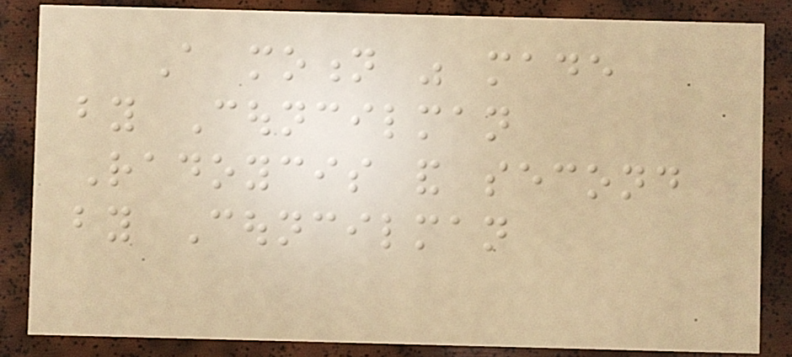A motion was made
by Councilman
Radoycis and second
by Councilman
